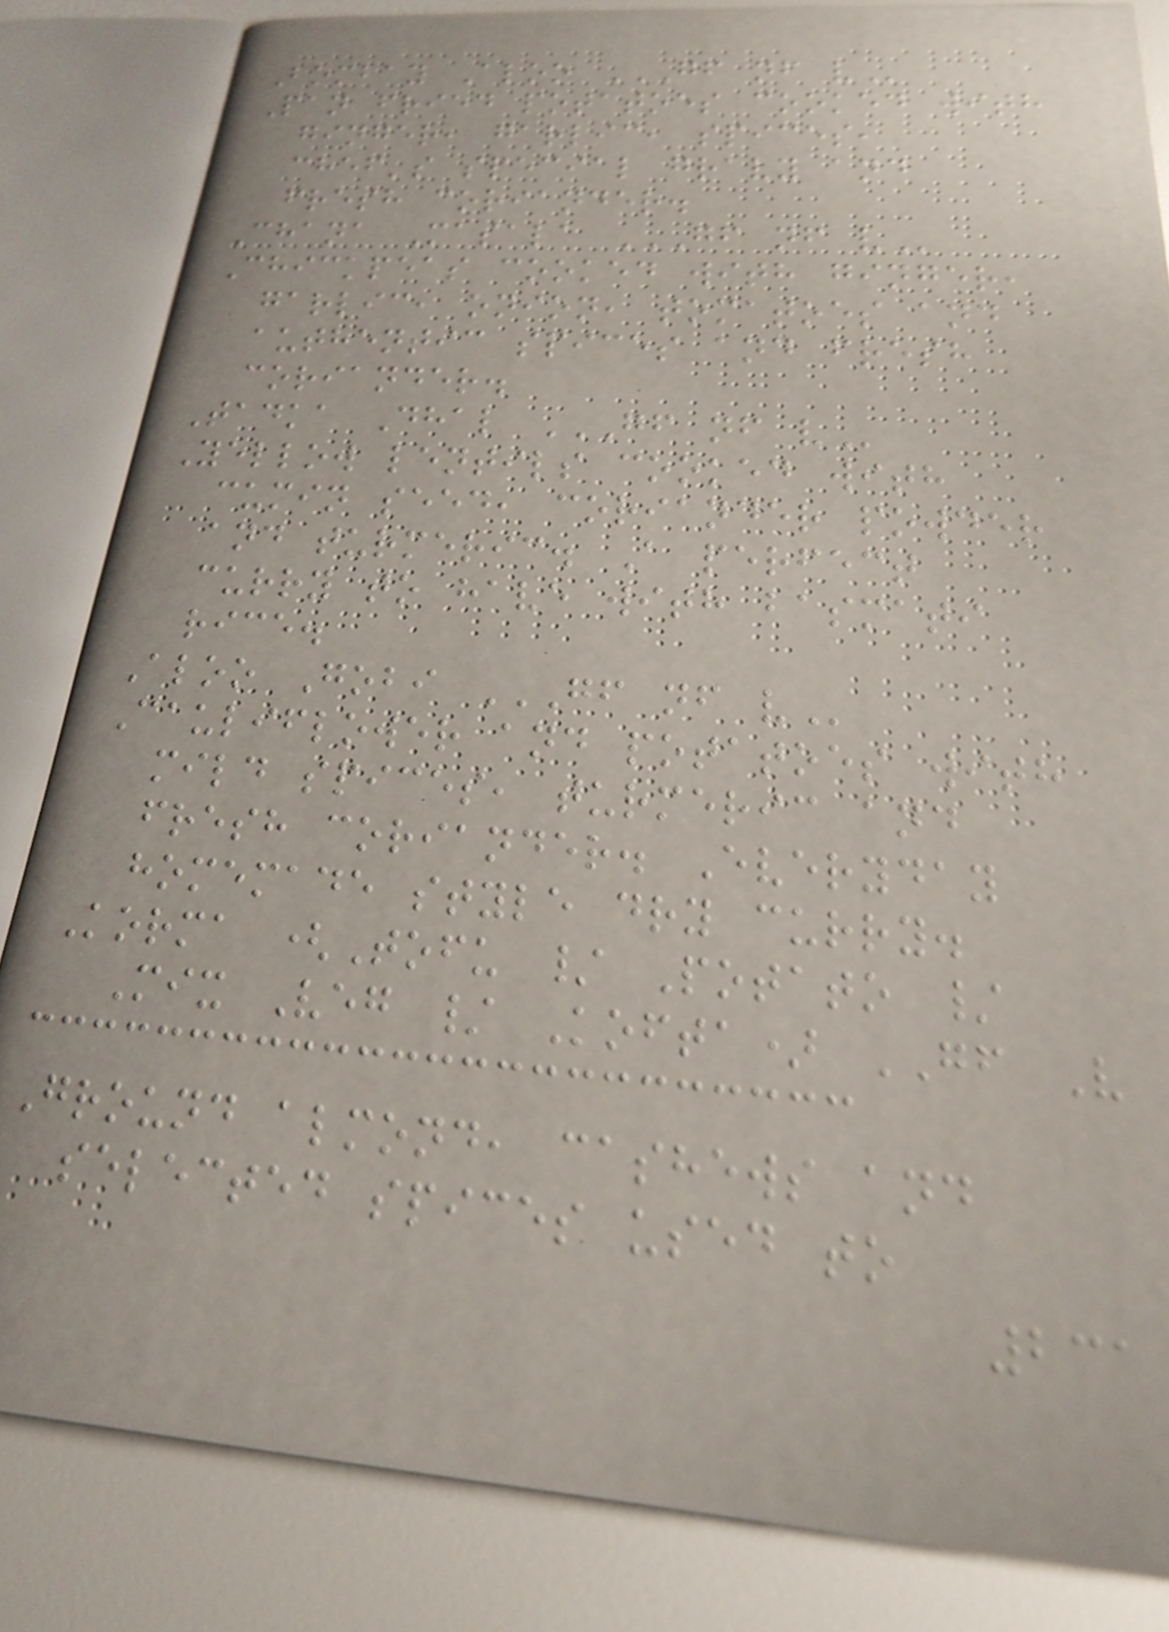Bombay Aloo GF NF V
Pan fried potatoes cooked with
ginger, garlic, spices,
chef's special gravy and
fresh coriander.
Chana Masala GF NF V
Chickpeas cooked with ginger,
garlic, onion, tomatoes and
authentic spices and fresh
coriander.
Tadka Dhal GF NF V
Yellow lentils cooked with
cumin seed, coriander powder
and turmeric. A perfect
curry to have with basmati
rice.
Aloo Gobi GF NF V
Cauliflower and potatoes with
mild spices, turmeric and
fresh coriander. Everyday
homemade style dry curry.
Korma (Tofu / Potato /
Mix Veg / Kofta) GF V
Ground almond, cashews and
selected spices used to
231
